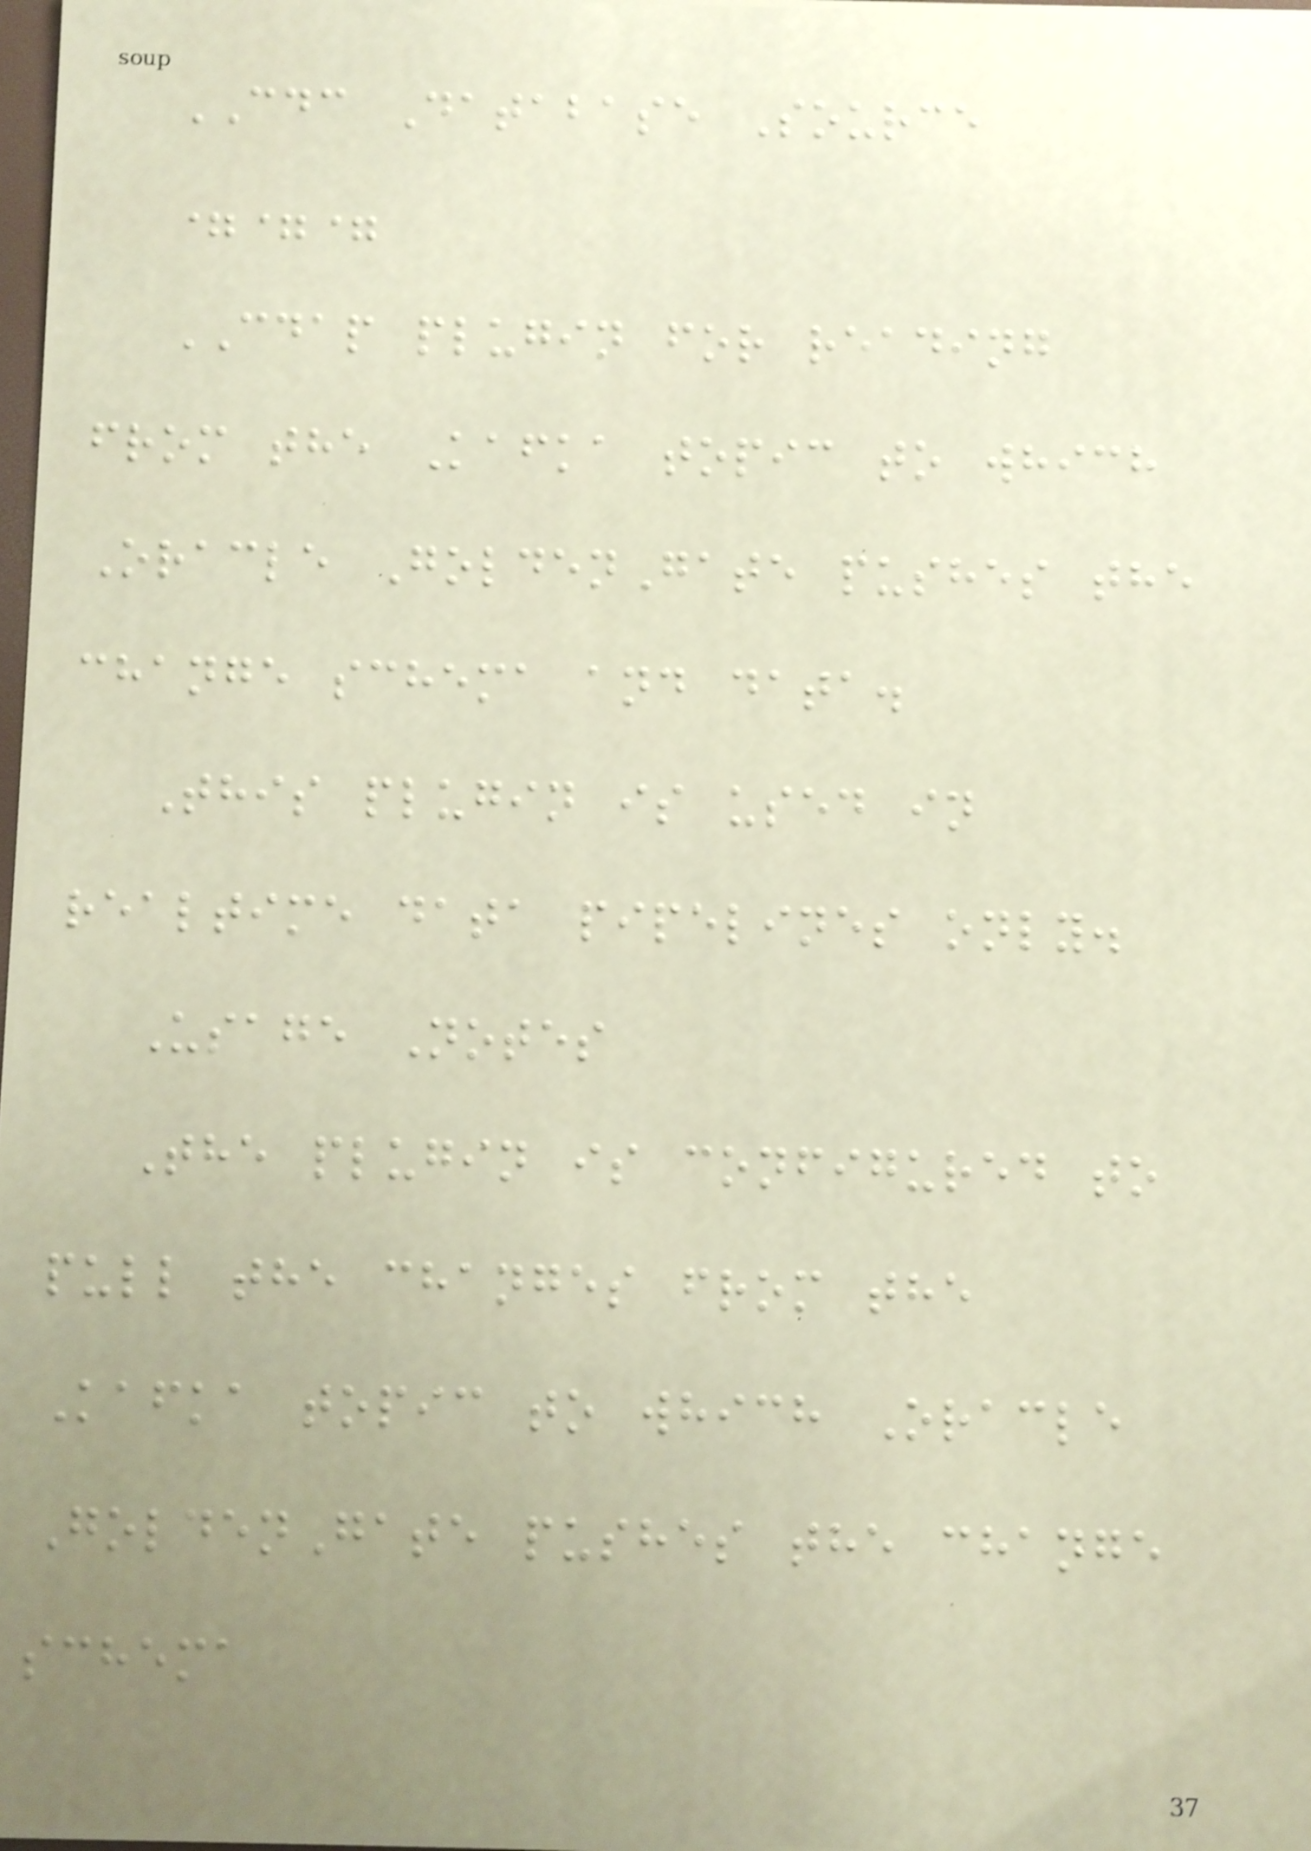CDC Database Source
===
CDAP plugin for reading
from the Kafka topic to which
Oracle GoldenGate pushes the
change schema and data.
This plugin is used in
realtime data pipelines only.
Usage Notes
The plugin is configured to
pull the changes from the
Kafka topic to which Oracle
GoldenGate pushes the change
schema
